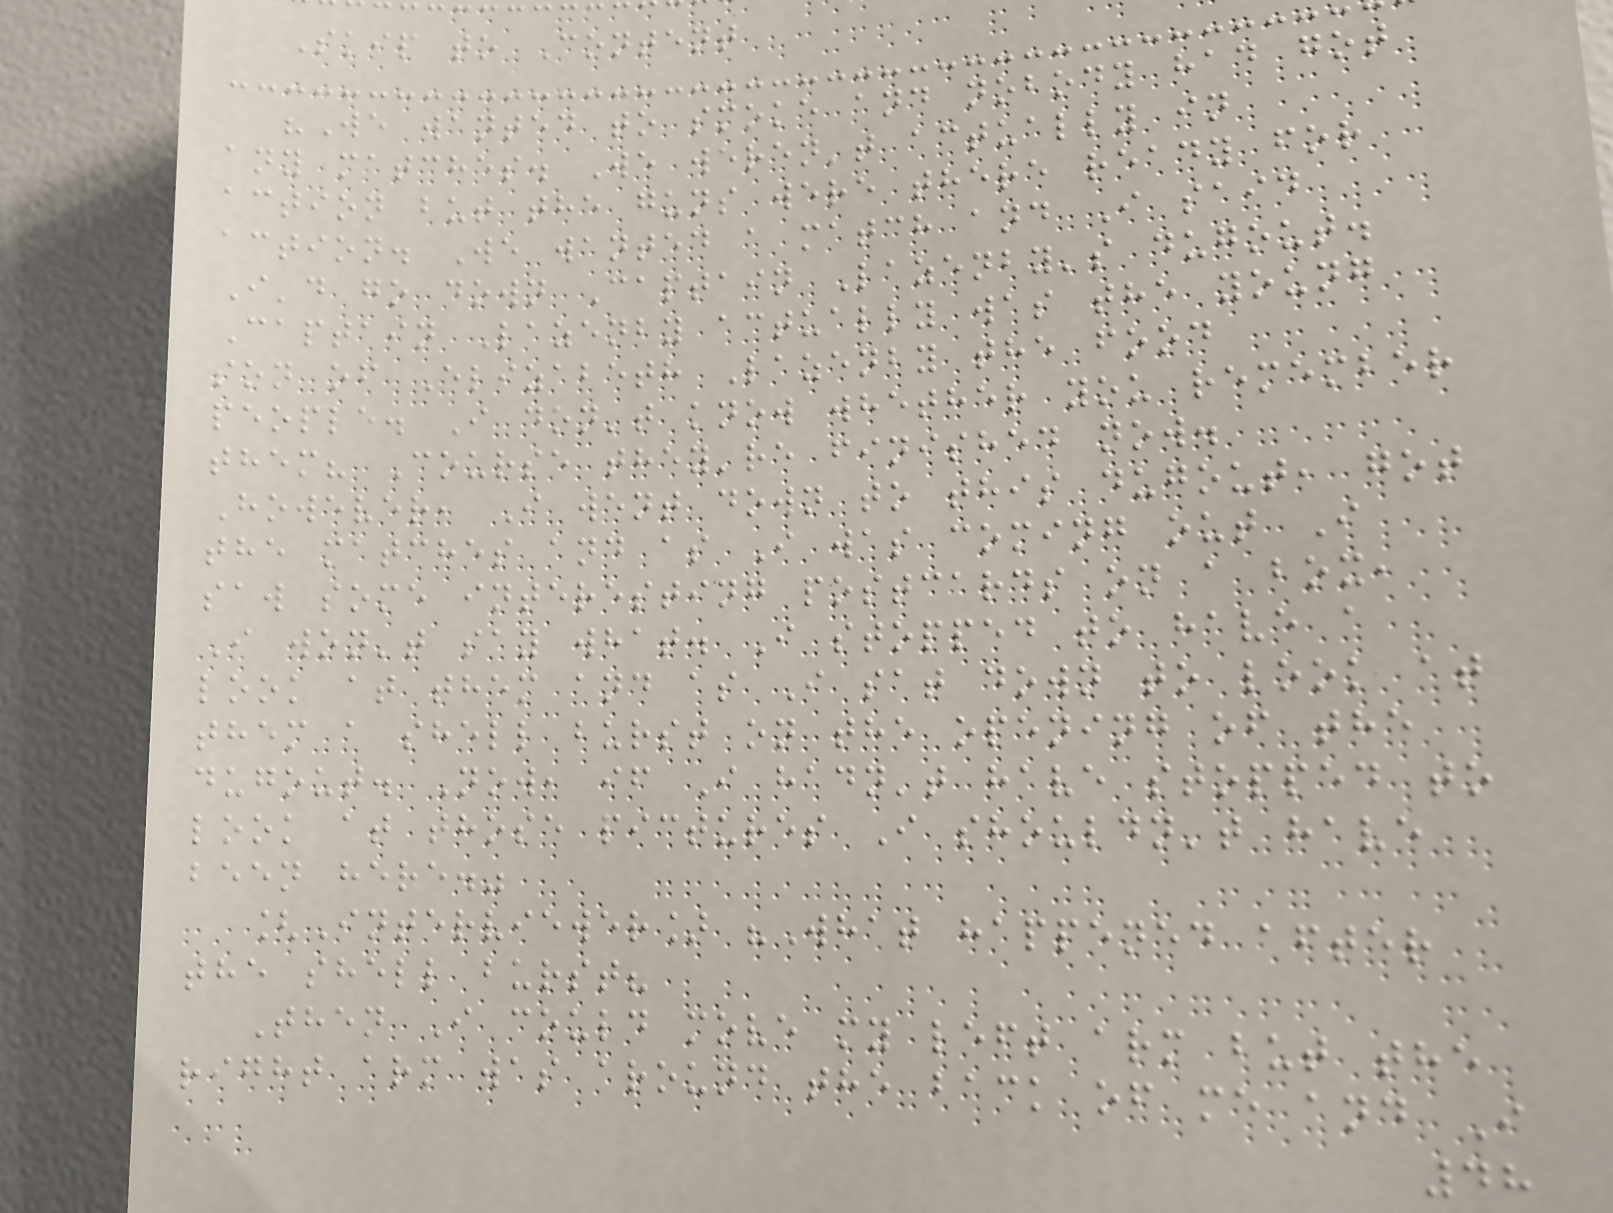Skip to Content
"We wanted to smoke and nobody had got
any matches. We weren't actually in
action but the guns were there ready for
action. We wanted a match and I said
I'd go down Captain Lazenby's dugout.
Captain Lazenby actually was the young
son of Elizabeth Lazenby the food
people. I don't know whether you remember
them? Course they're finished now.
However, I went down to this dugout, got
the matches and as I was coming out I
saw some interesting postcards on a box,
I won't say what. I stopped to have a
look at them and as I sat down to look at
them a shell burst on the opening of the
dugout. Now, if I hadn't have stopped to
look at those pictures I shouldn't have
been here."
[Interviewer] "What happened after
the shell burst?
Then I could move my left arm but the
right arm was around the back of me and I
48
